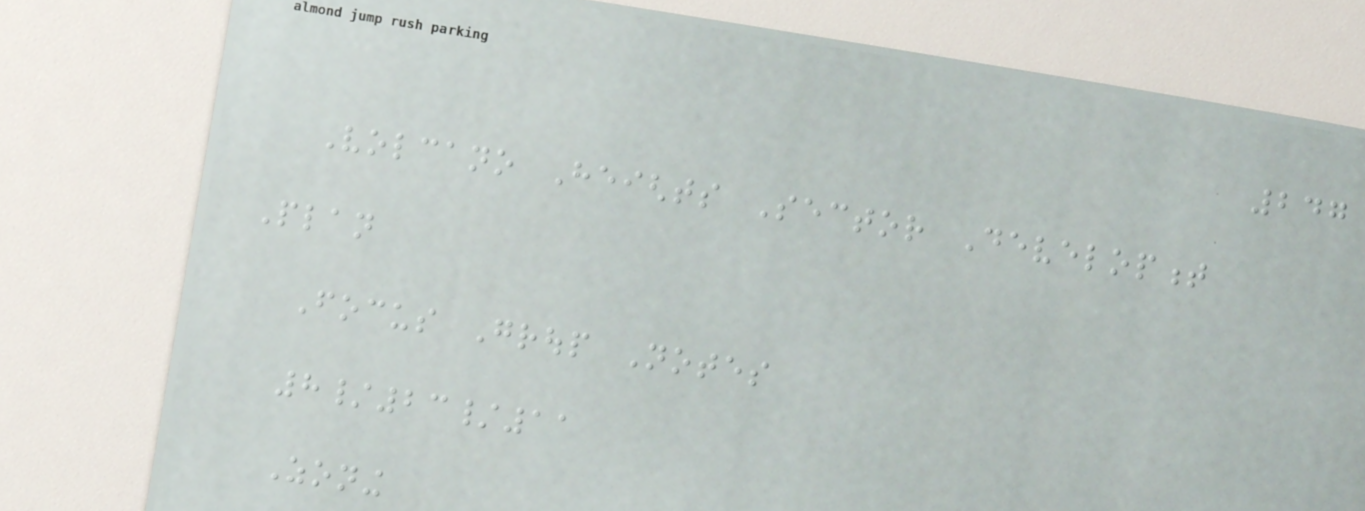247
Volcano Heights Sector Development
Plan
Focus Group Notes
8/23/11
Zoning
